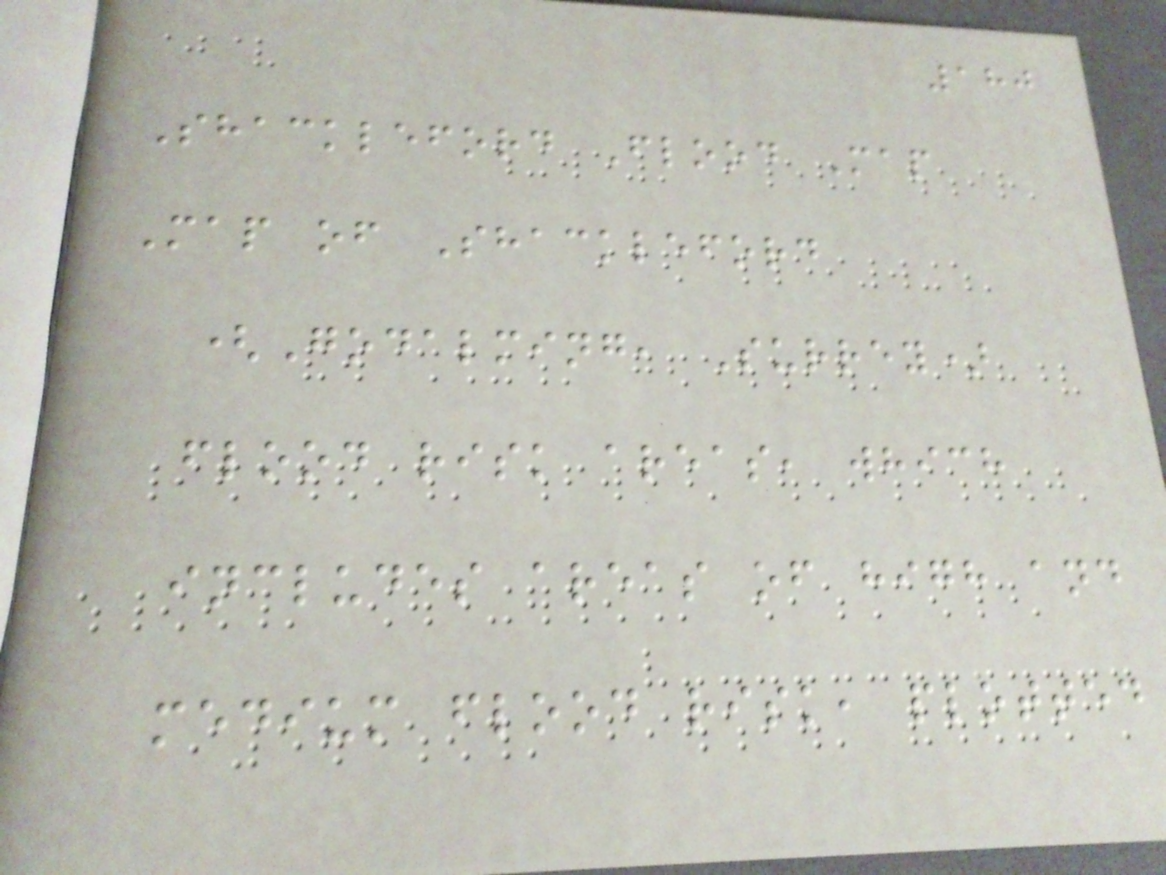180
Shackleford Flood Map
Map of Shackleford
(Godalming, Surrey)
flood risk areas, which
includes areas of high and
medium flood risk, plotted
